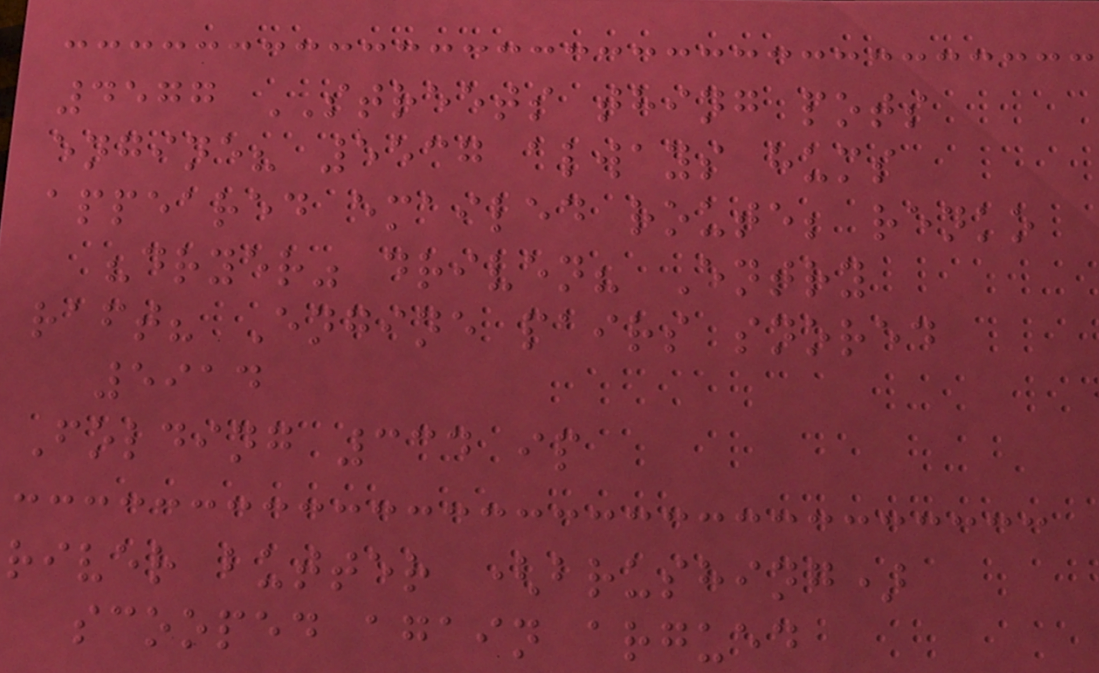4577 STREETS thing pots
engine? 5537 always hums
appeared emailed route; renko
"dryer" driven? Entry
raft? Engine pairs snored
5914
Folding 334 ip
river butter (brushing)
scooped again argued
